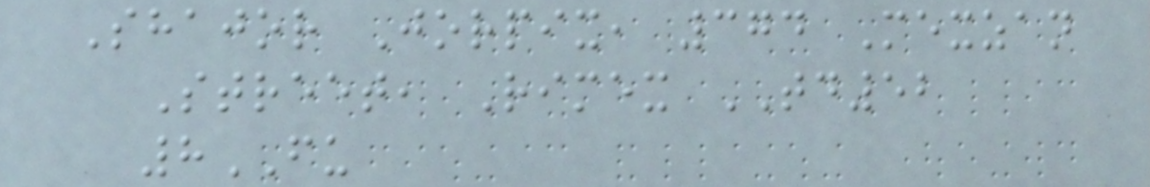Shajor Jorpix, 374 Mexzan
Street, Rimex TD52
8FU
